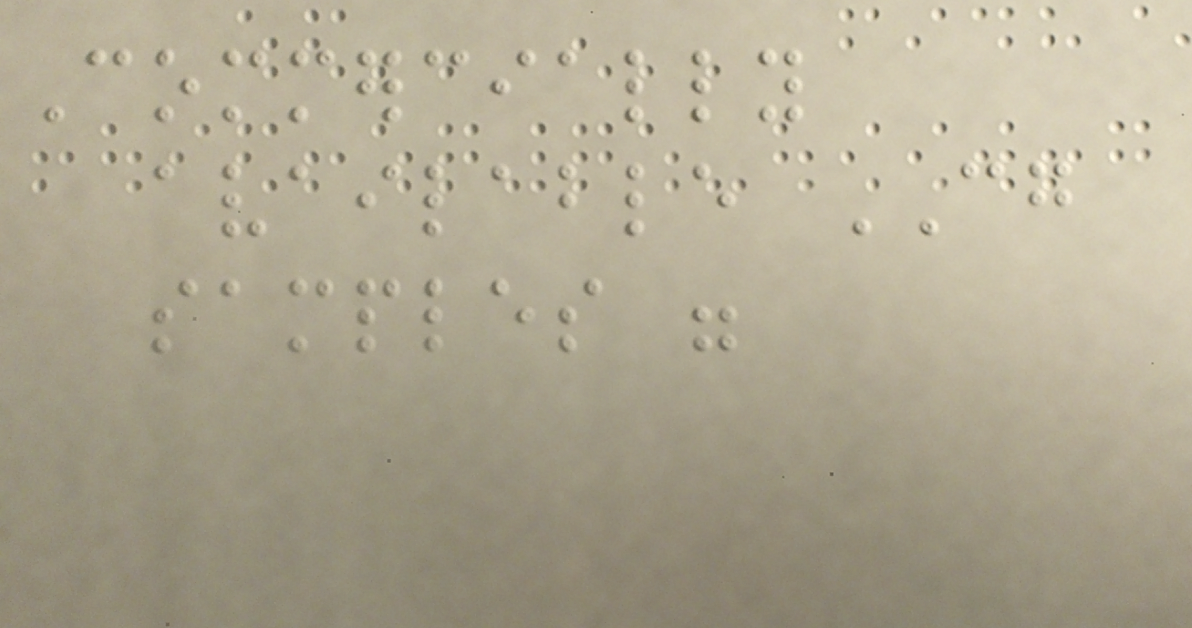Commercially
available CG
samples were
